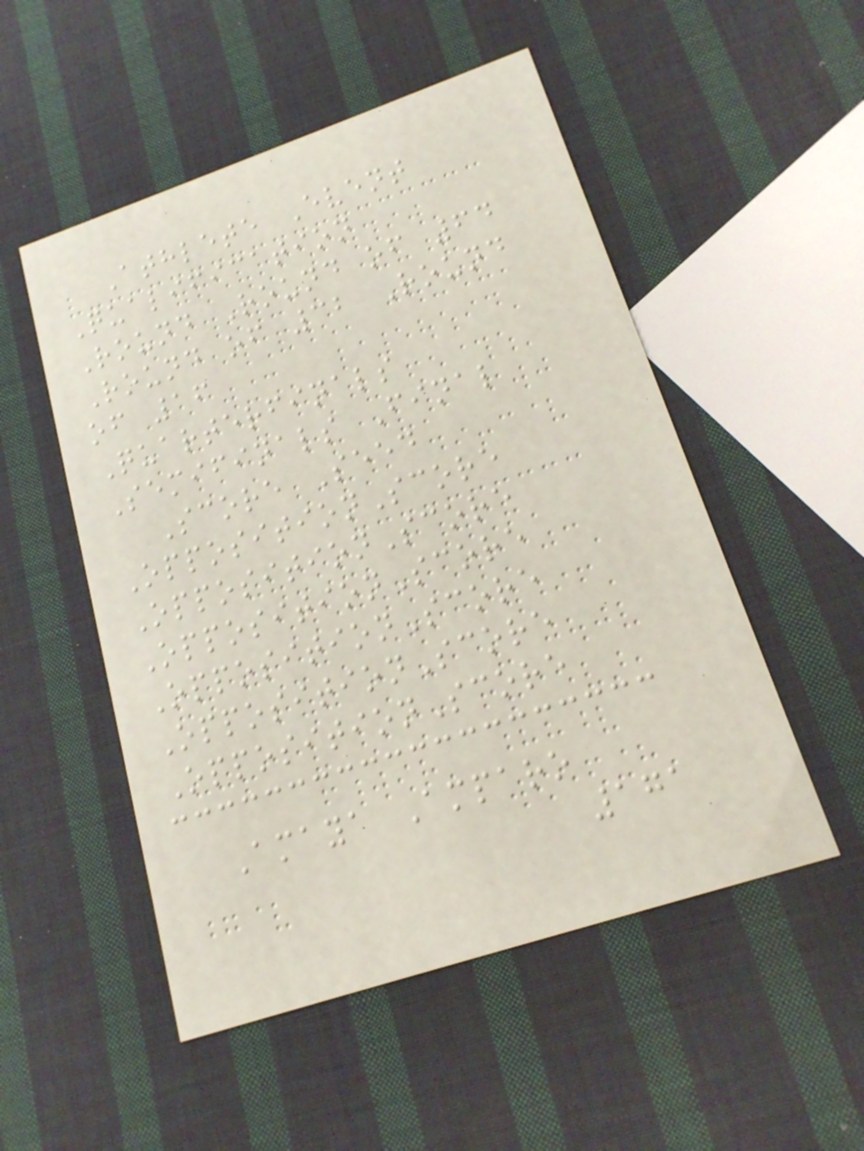Athlete Event
Qualification
Round Round of 64
Round of 32 Round
of 16
Quarterfinals
Semifinals Final
Score Seed
OppositionScore
OppositionScore
OppositionScore
OppositionScore
OppositionScore
OppositionScore
Amaya Amparo
171
